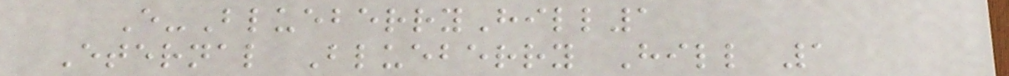E-BlueberryHill1
Eternal Blueberry Hill 1
